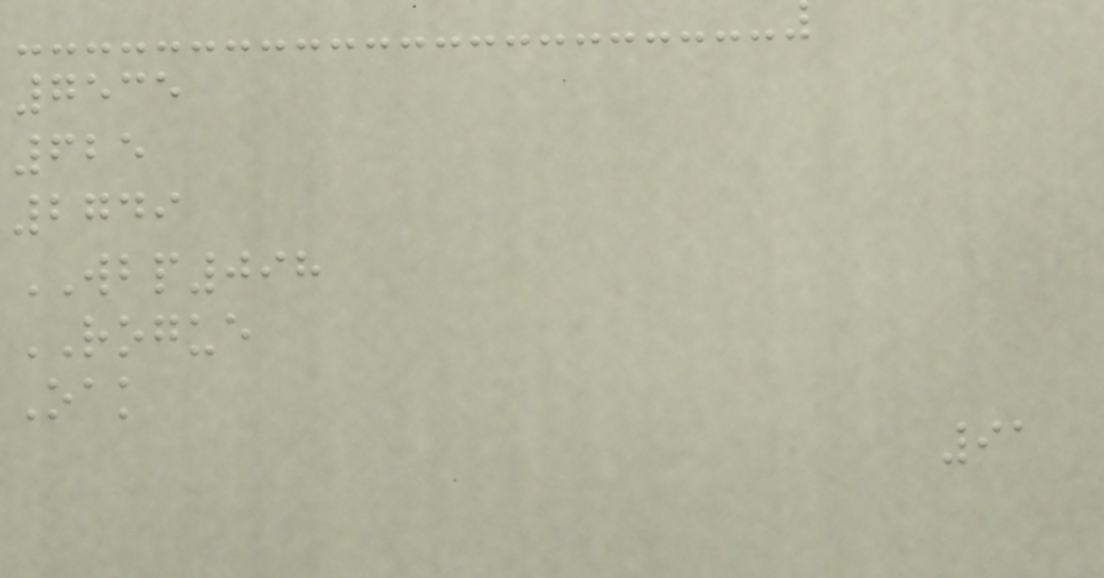7535
625
2749
WBP098
ROGUE
Oak
91
